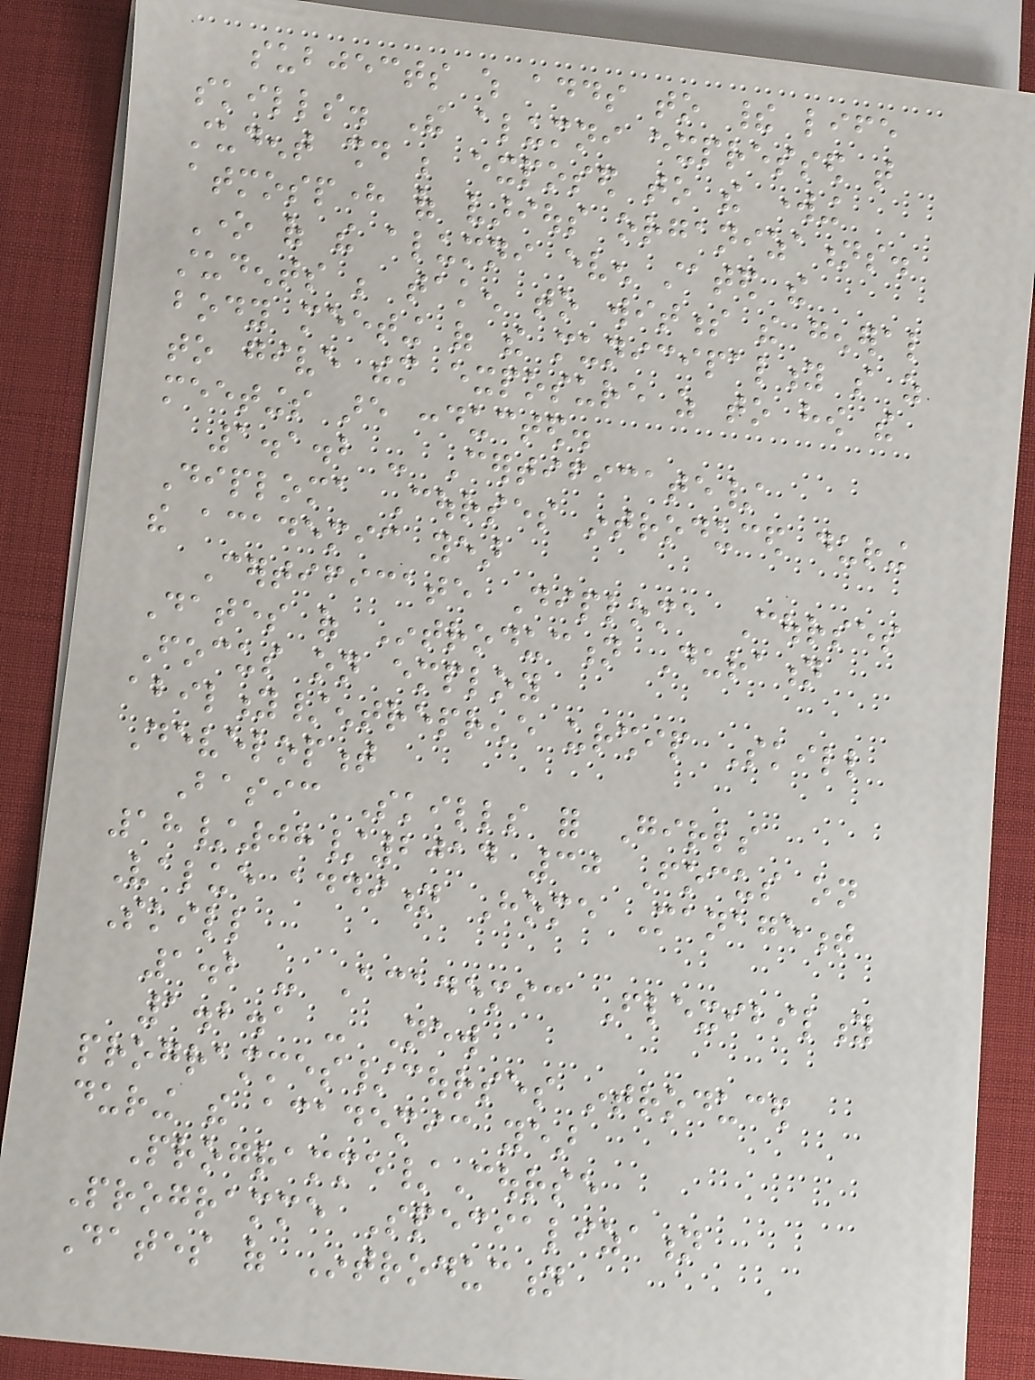subjects which adds to their life
skills. The alumni expressed that
student should be exposed to the working
atmosphere of various organizations.
One of the alumni even stated the
students be taken to witness the general
body meeting of the municipality so as
to give them exposure as to how the
meetings are conducted.
1.1.2 - Certificate/
Diploma Courses introduced during
the academic year
Certificate Diploma Courses
Dates of Introduction Duration
Focus on employ
ability/entreprene urship Skill
Development
Basic Skills for Girls
18/08/2014 30 Focus on
Value addition Home Management
Skill
1.2 - Academic Flexibility
1.2.1 - New
programmes/courses introduced
during the academic year
Programme/Course
Programme Specialization
Dates of Introduction
